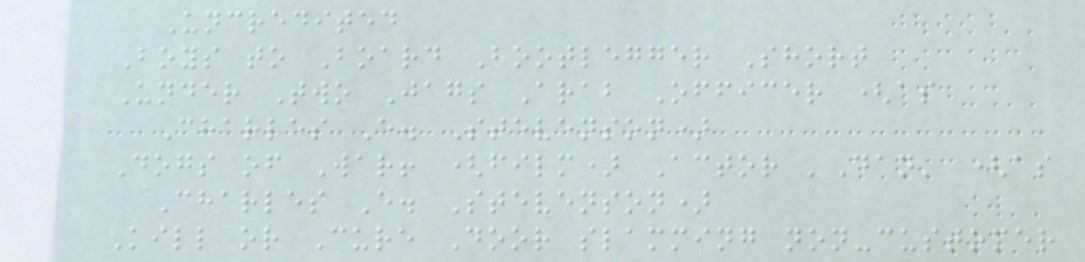Uncredited
Boys to Board Bootlegger Short
Under Two Jags Arab Officer (as
Charles E. Stevenson)
Dogs of War! (film) Actor 'Dan' (as
Charles E. Stevenson)
Kill or Cure Door slamming non-customer
